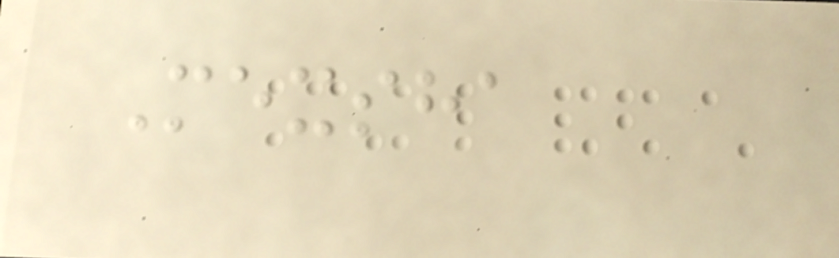Mexsha
